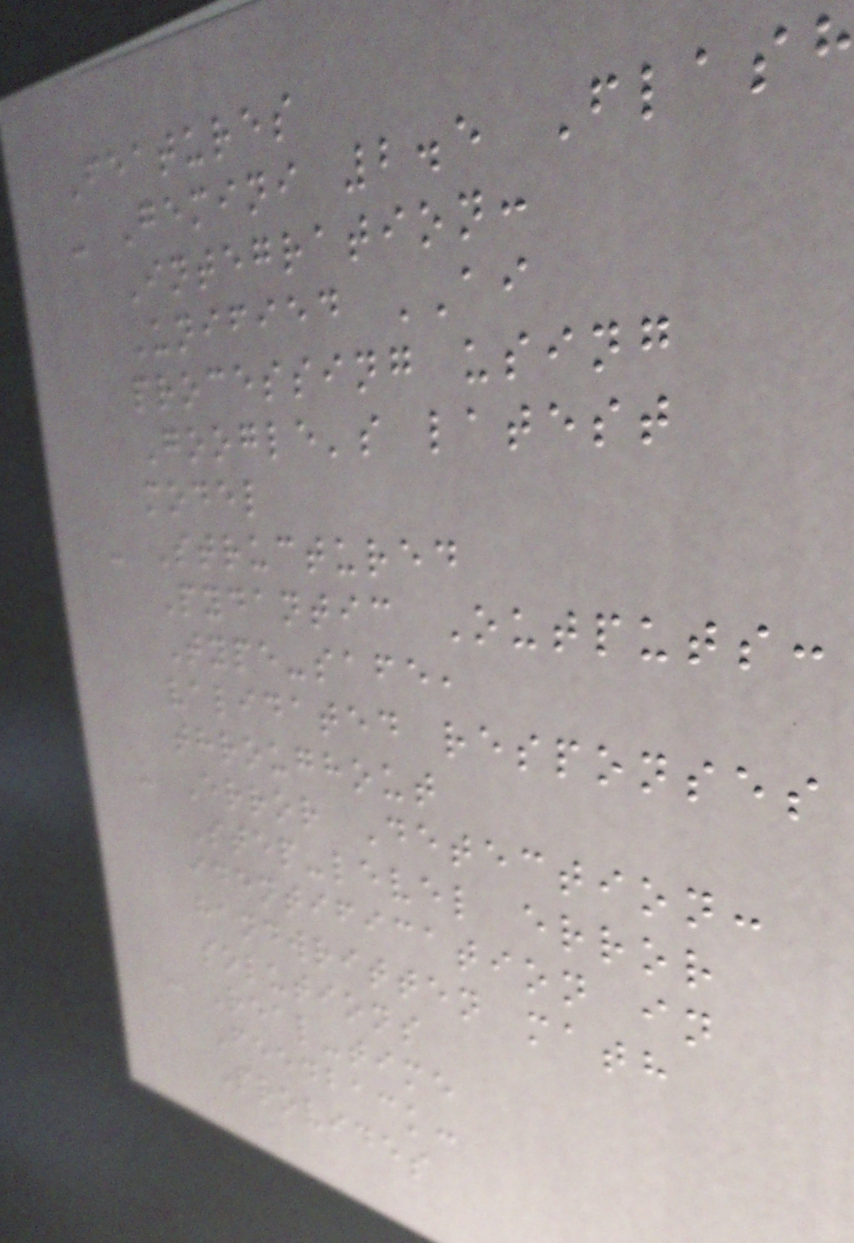Features
- Gemini 2.5 Flash
Integration:
Unified AI
processing using
Google's latest
model
- Structured
Pydantic Outputs:
Type-safe,
validated responses
throughout
- Error Detection:
Step-level error
identification in
handwritten math
solutions
- Real-time
Feedback:
Provides
